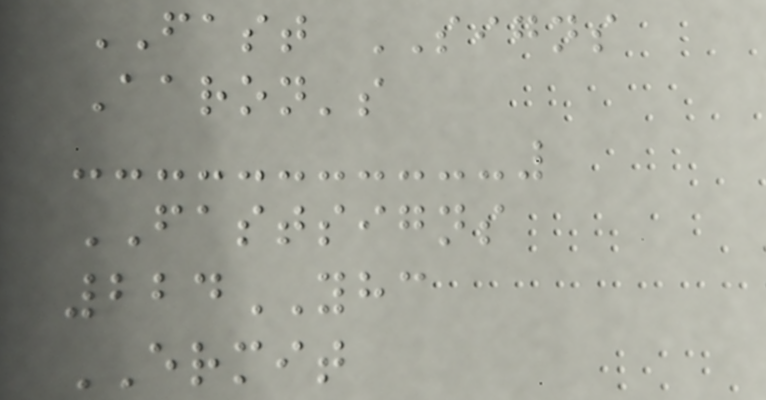FAST SIGNS
Aaron's
FASTSIGNS
224YHC
ERMIT
